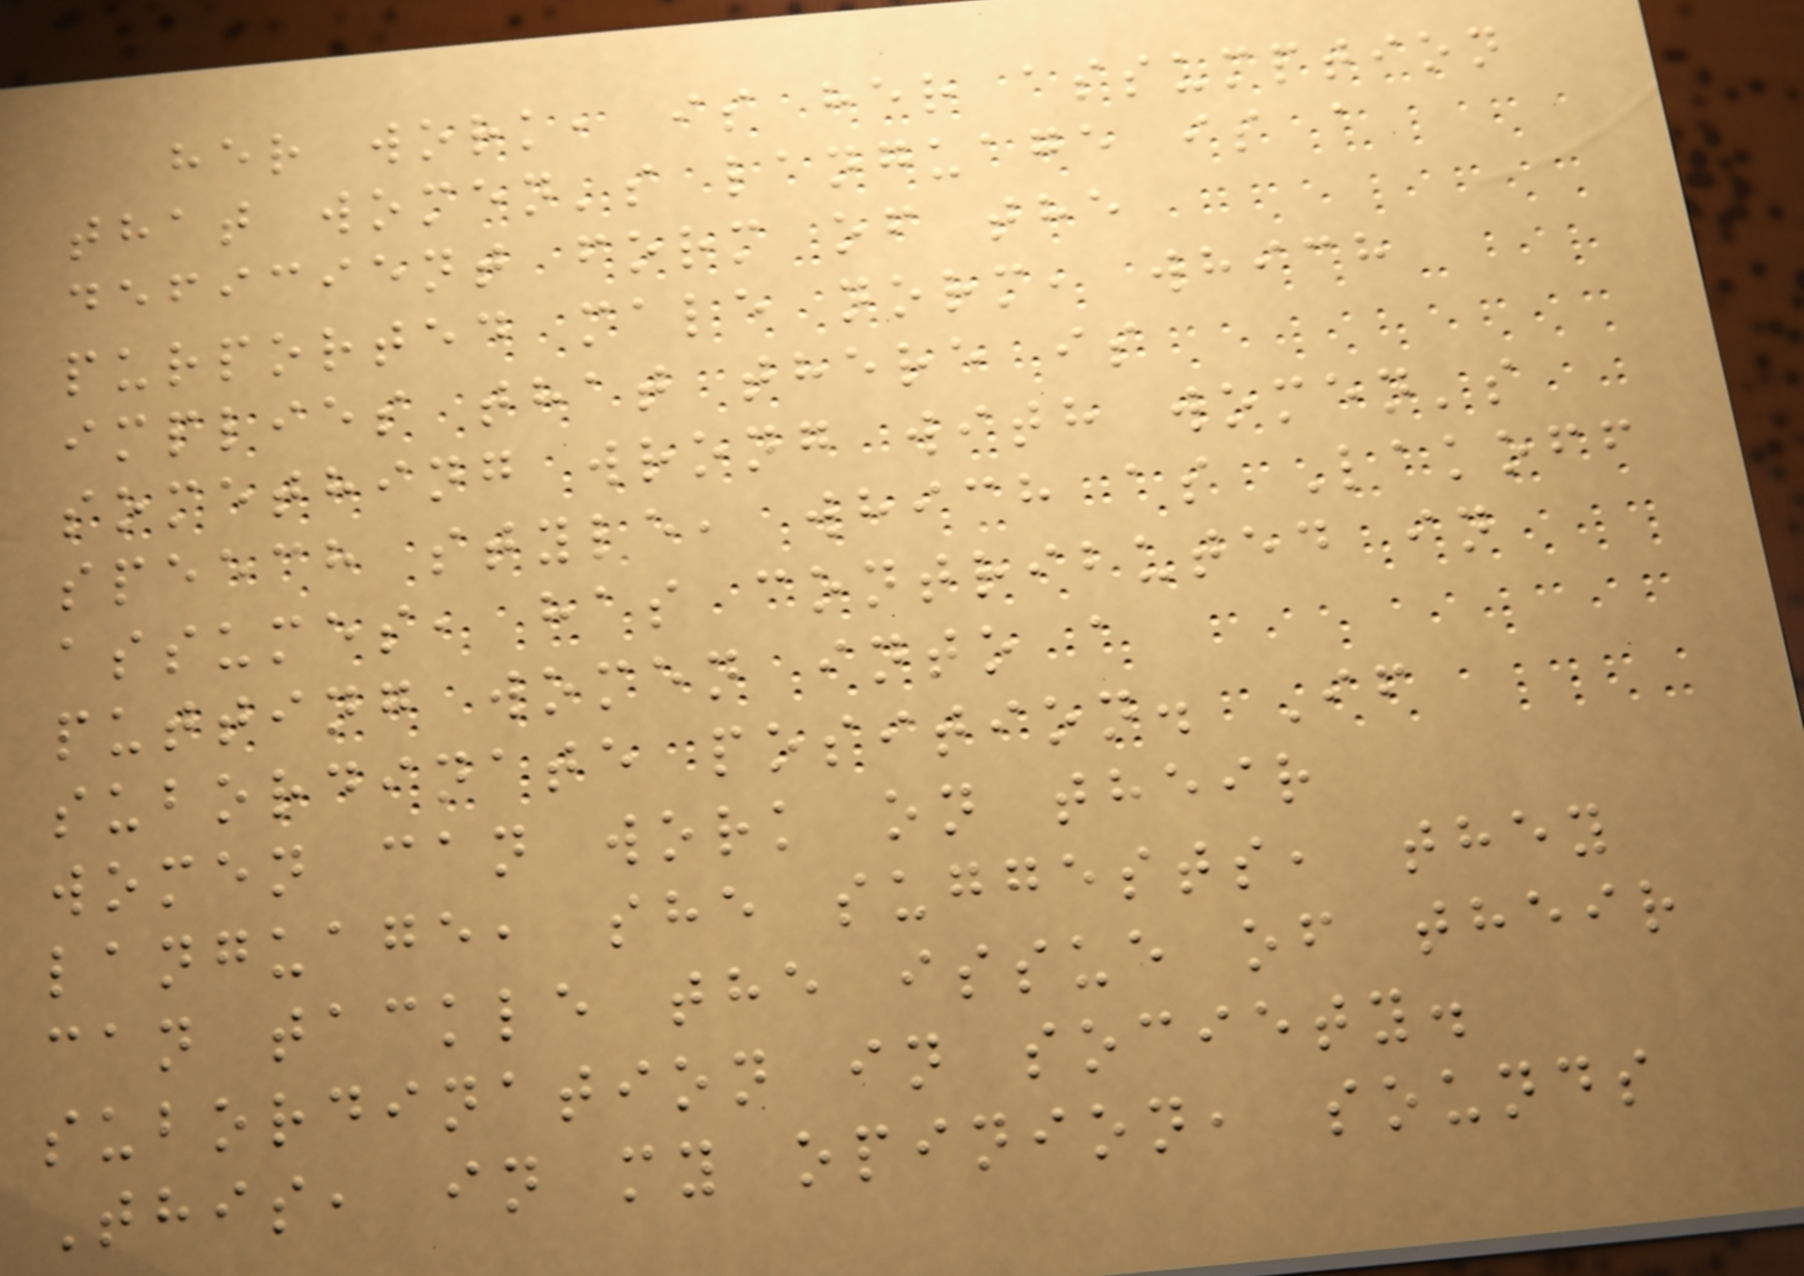her work, is her assumption
that women's language is a
deficient form of the
purported male norm, which
implies that there is
something wrong with women's
speech style, which as Lakoff
assumes, has contributed in
putting women into a
subordinate position. If
women can work on their
language, she suggests, they
can tackle the issue of their
subordination in society.
This, in my opinion, sounds
